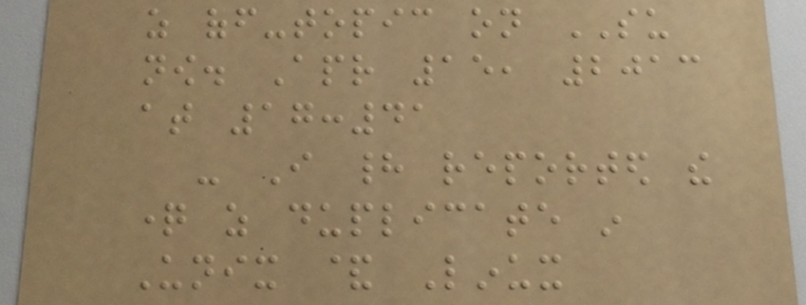as off-topic on SU
now. Apr 15, 2013
at 17:41
- I had reported the
question as duplicate in
Unix & Linux
